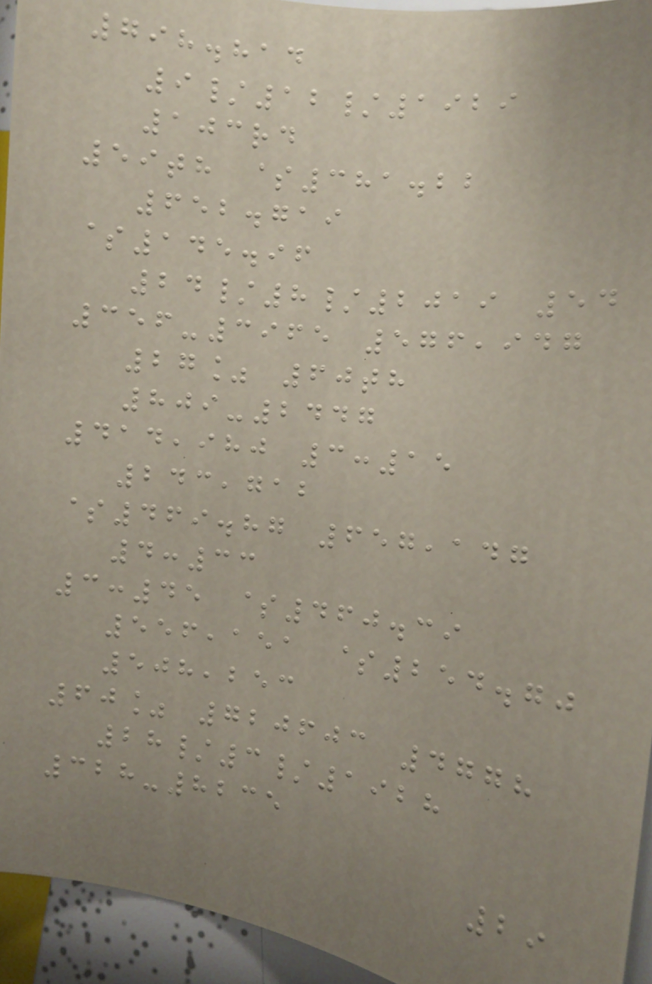798.814
9/12/1929
103rd
59th $381.22
652.719
$145.96
24/8/2019 54
356-3965 576,947
27% 60th
809-2447
414,980 3:15
243,712
$469.87 657,147
4:33
3:45 $460.39
556,151 $254.70
508,253
60% 720603 4778
28/3/1928
328-8235
29
